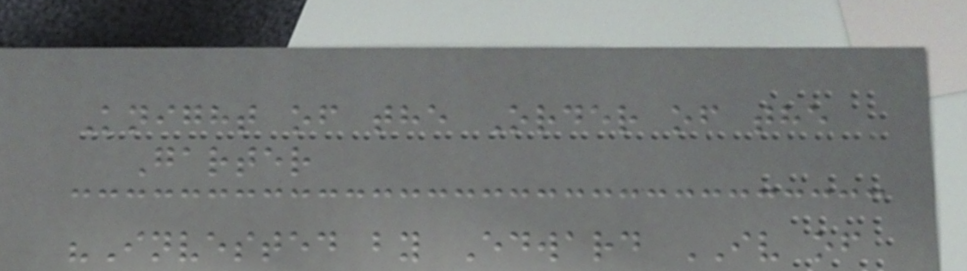Knight of the Order of the
Garter
"Invested by Edward IV of
